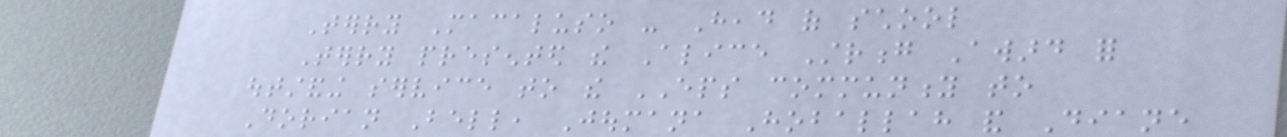Terry Macaluso - Head of school
Terry presented the Alice Strong Award for
outstanding service to the EPS community to
Dorian Bell, Joumana Hoballah and Diane
